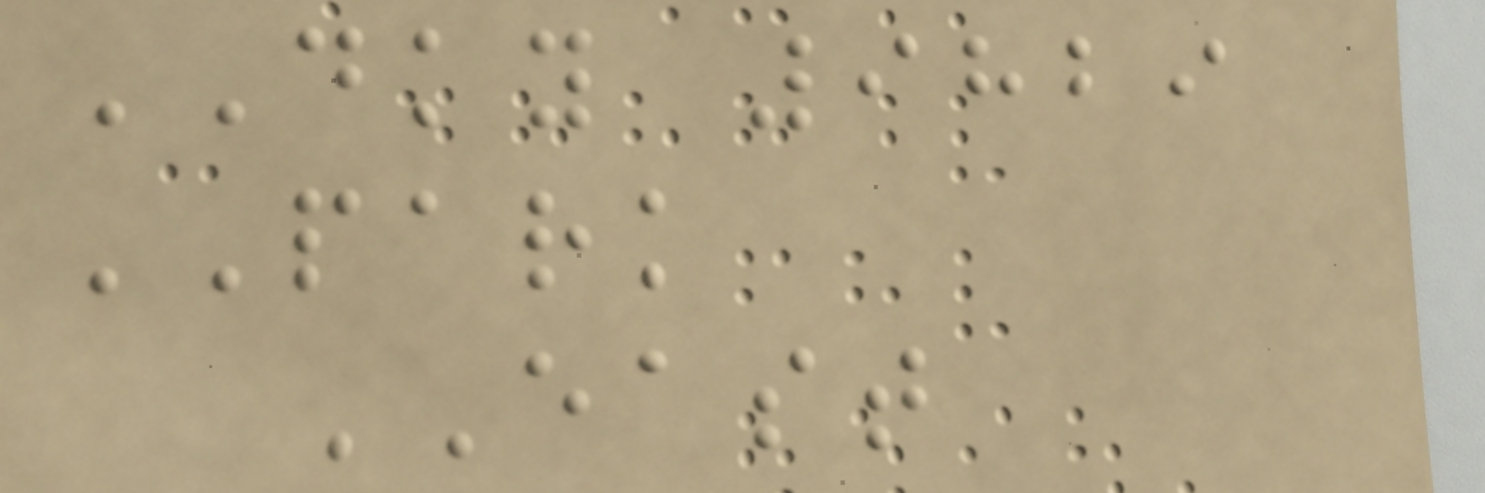DKY 9829
PARK
EAST
